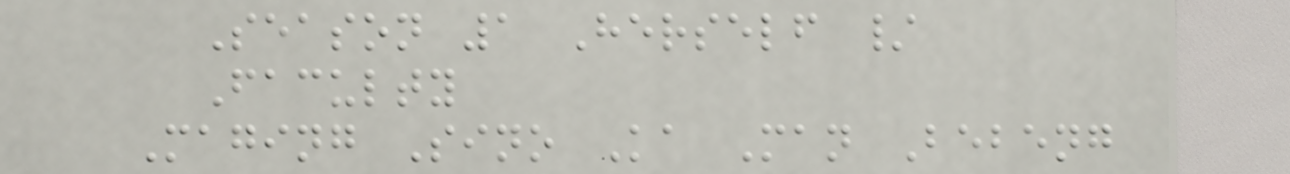Season 1 Herself /
Faculty
Maging Sino Ka Man Bebeng
